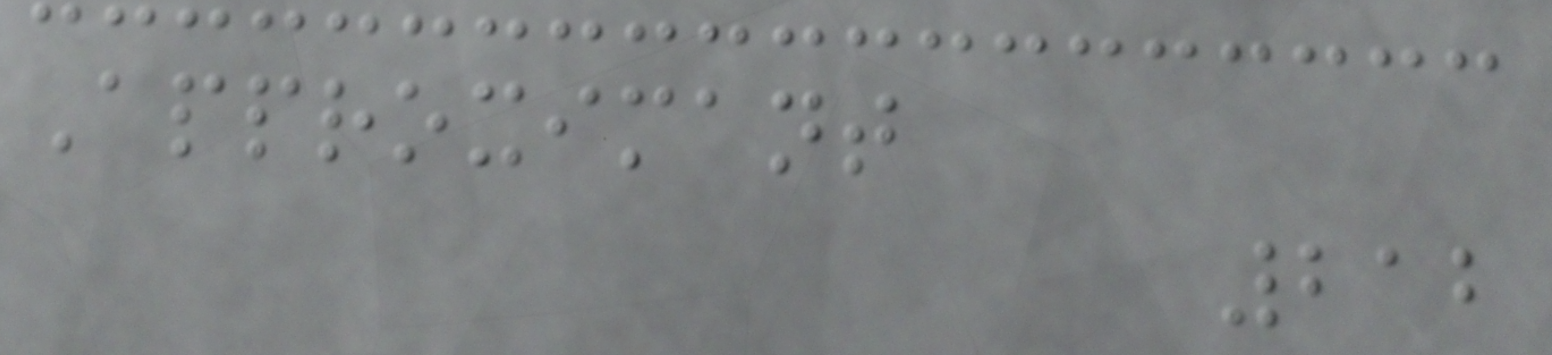Approximant
212
